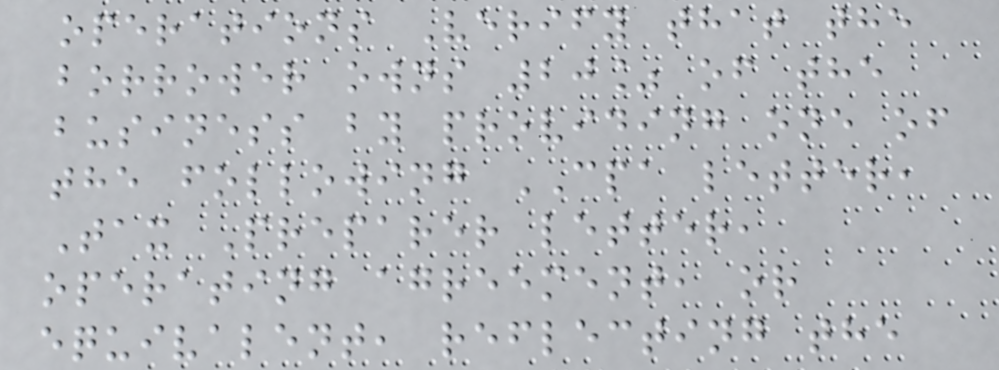operations Verify that the
borrower owns 20% of the
business by providing one of
the following CPA letter,
Tax Preparer letter,
operating agreement, or
equivalent, reflecting the
